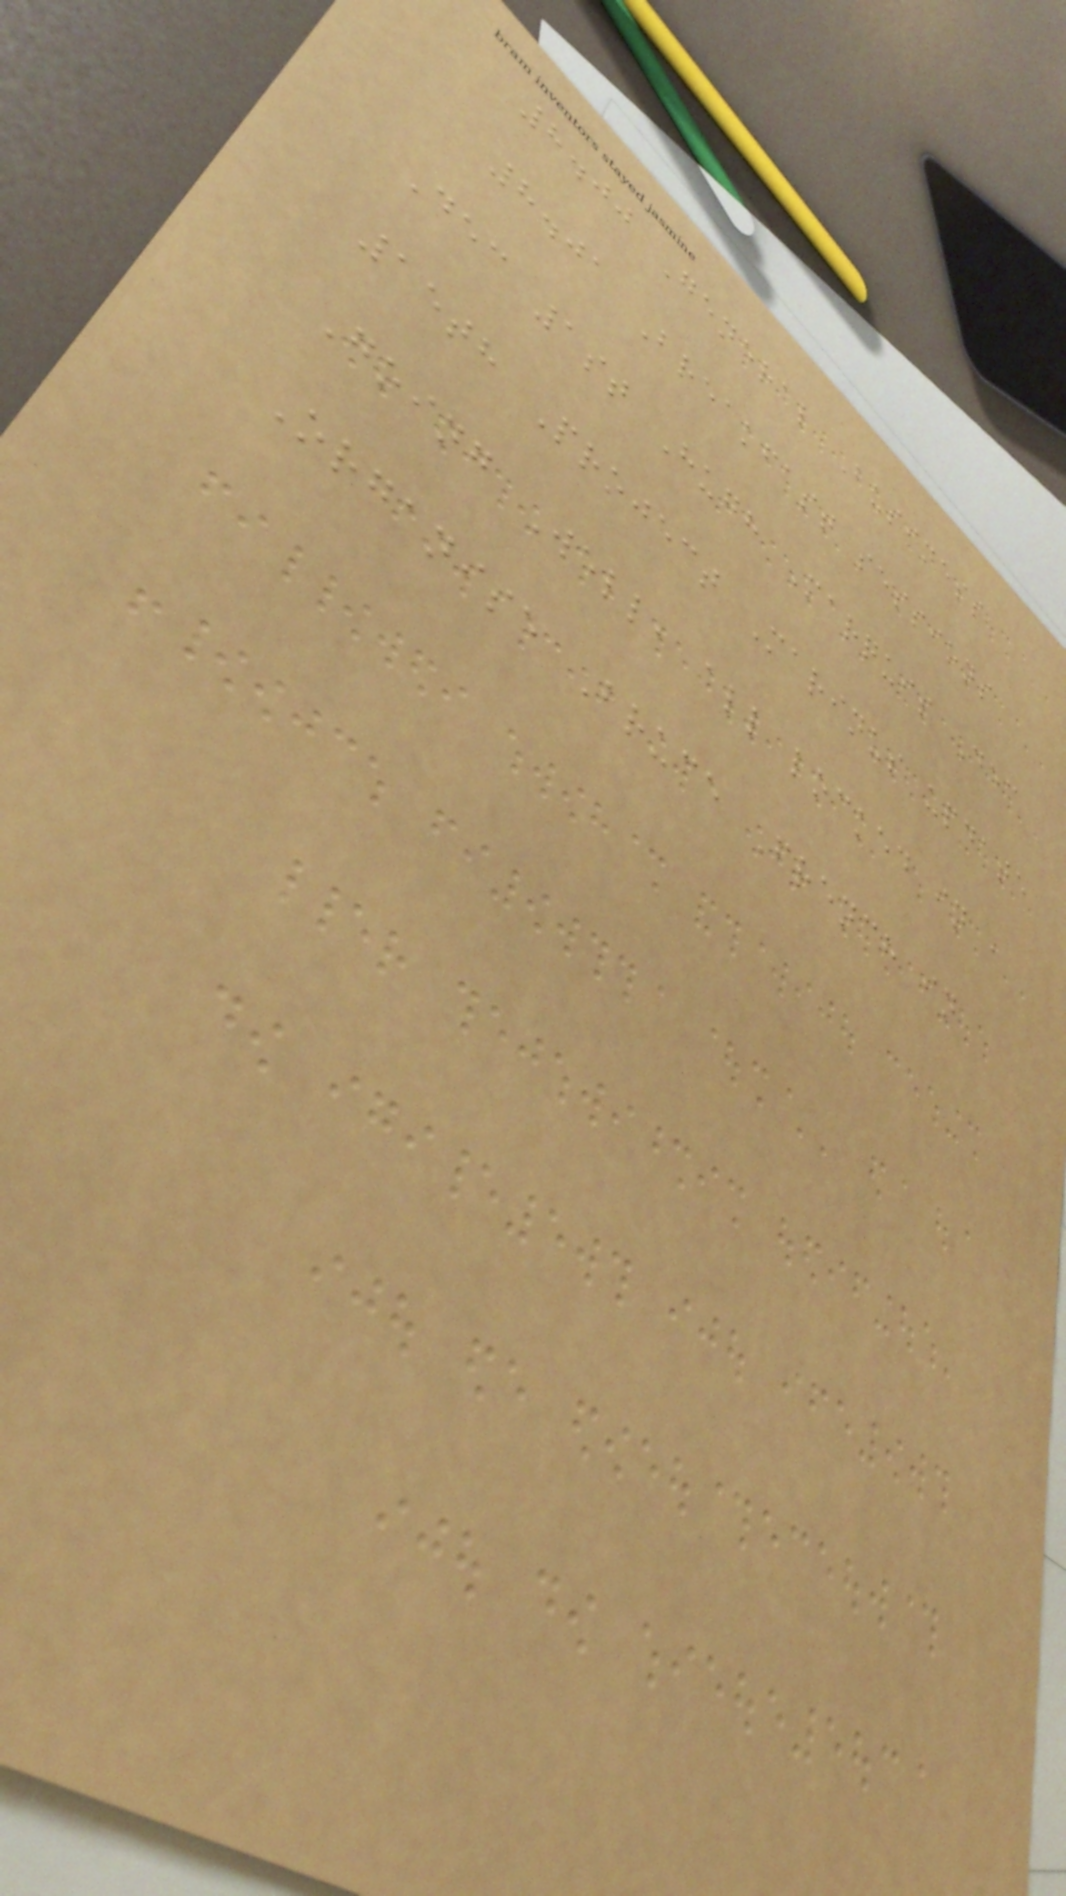8.00 General Business
8.01 Breakfast sessions
Dec 1st Hugh Marquis Dec
15th Project Marinus update
Going Well, all locked in ,
Organise Bruce French in
